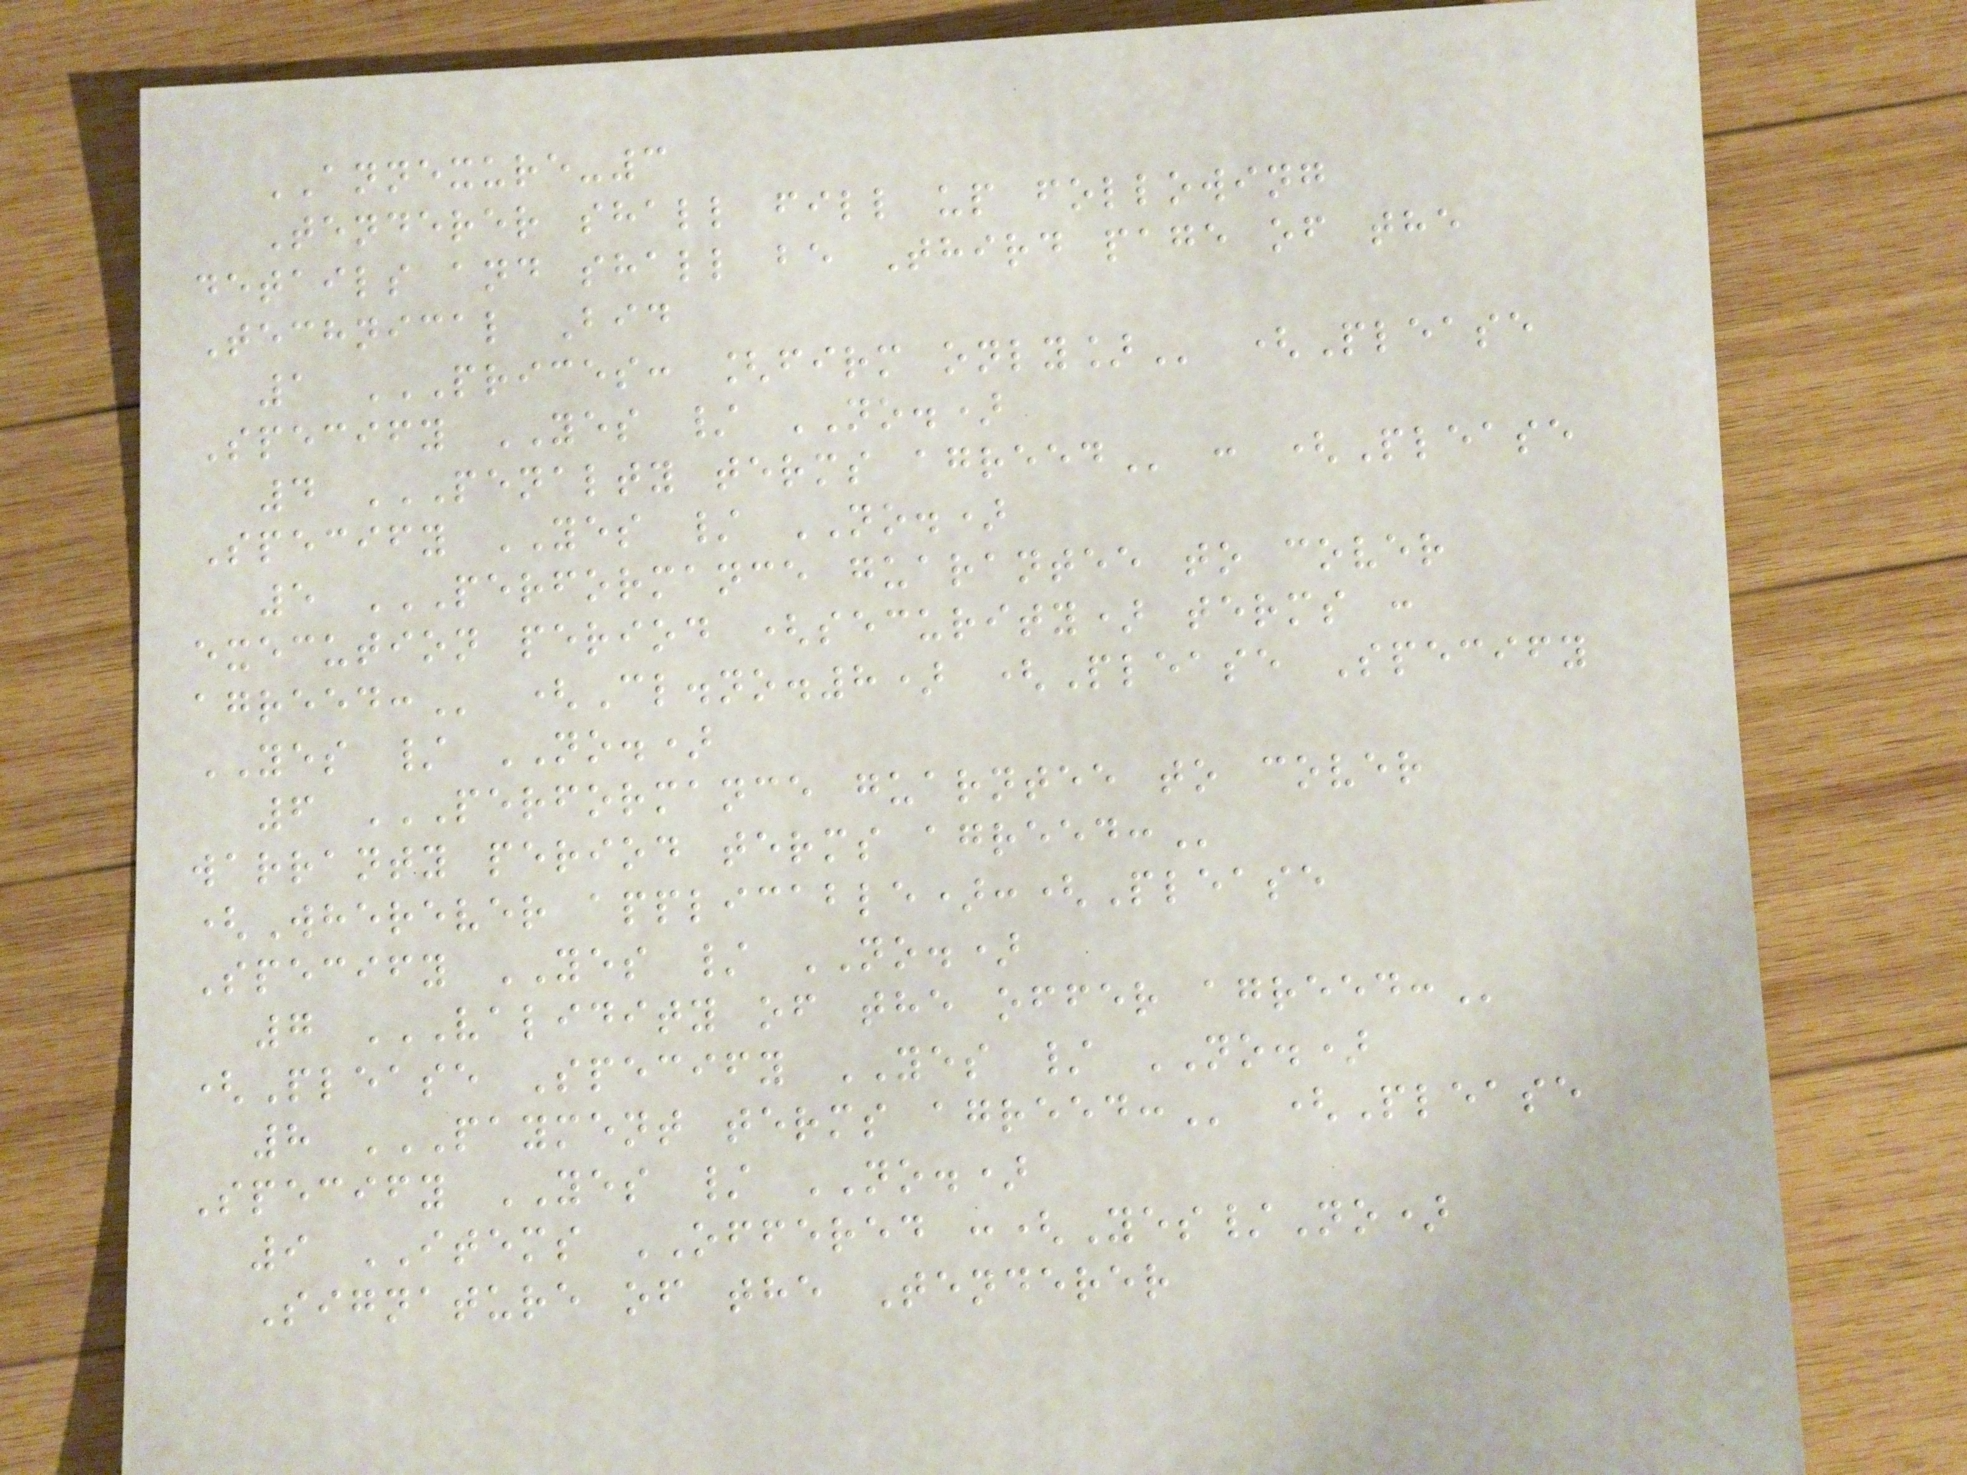ANNEXURE-3
Tenderer shall fill up following
details and shall be Third page of the
Technical Bid
1 PRICES: [FIRM ONLY] (Please
Specify YES / NO.)
4 PENALTY TERMS AGREED : (Please
Specify YES / NO.)
5 PERFORMANCE GUARANTEE TO COVER
EXECUTION PERIOD (SECURITY) TERMS :
AGREED: (Cl.no.8) (Please Specify
YES / NO.)
6 PERFORMANCE GUARNTEE TO COVER
WARRANTY PERIOD TERMS AGREED:
(Wherever applicable):(Please
Specify YES / NO.)
7 VALIDITY OF THE OFFER AGREED:
(Please Specify YES / NO.)
8 PAYMENT TERMS AGREED: (Please
Specify YES / NO.)
9 ITEMS OFFERED :(Yes/No)
Signature of the Tenderer
